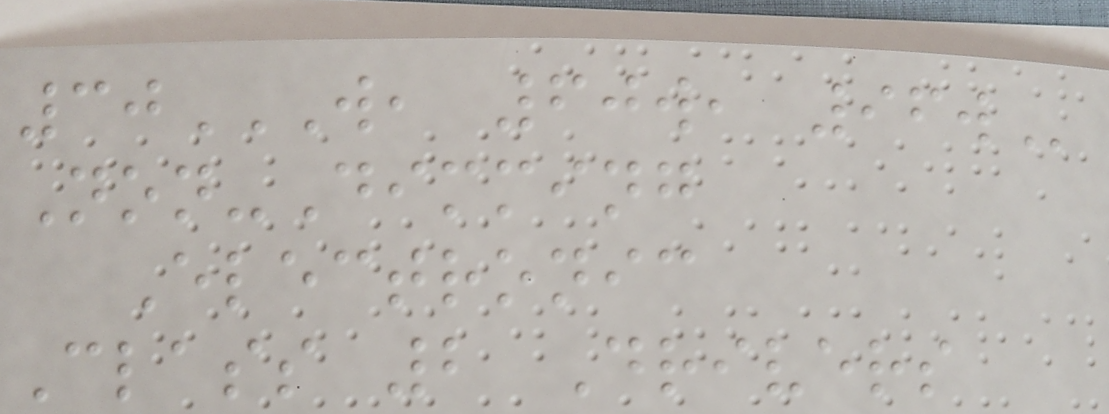30W, 60W, 96W
Non-Dimming
Electronic
Class 2 Drivers
